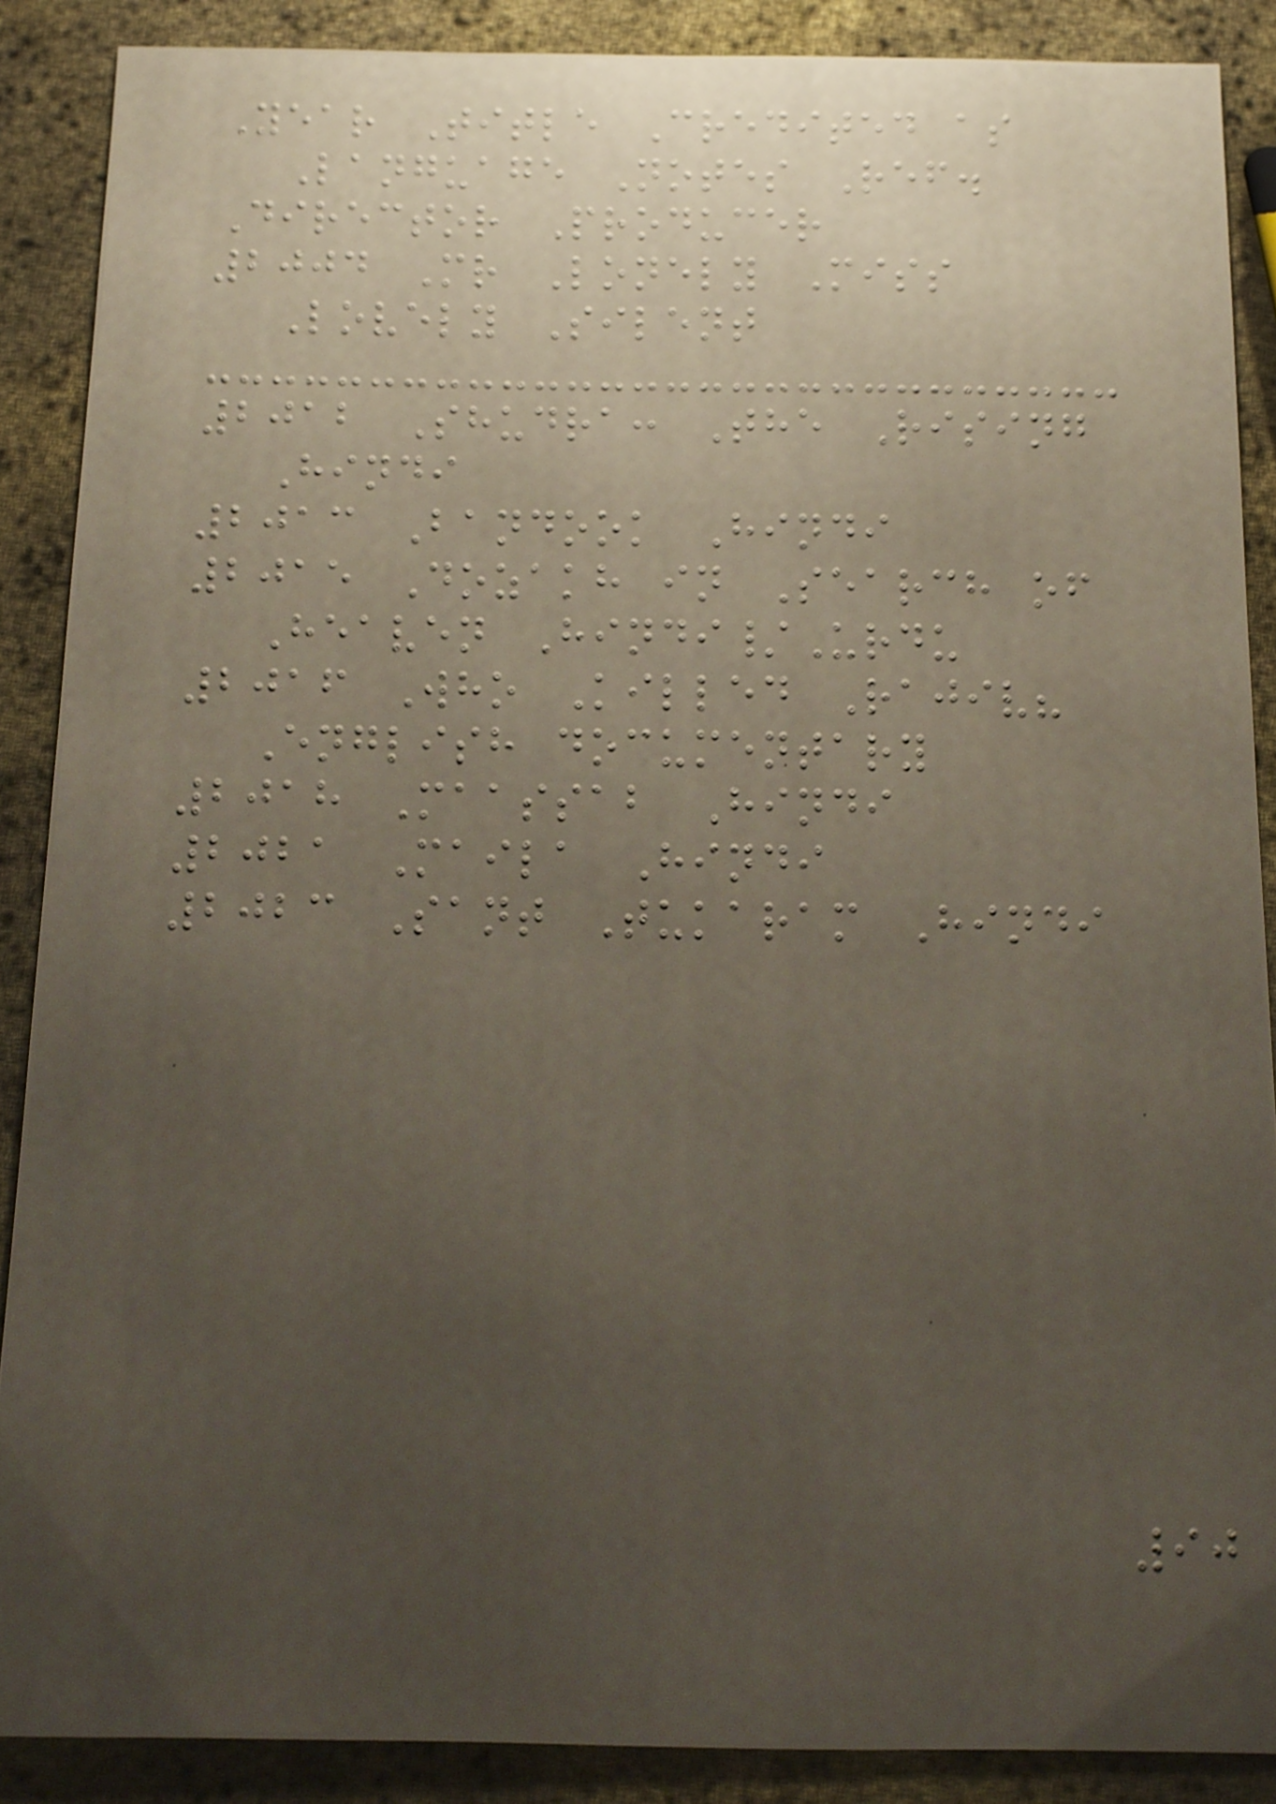Year Title Credited as
Language Notes Ref.
Director Producer
2004 Mr Lonely Miss
Lovely Silent
2012 Shudra: The Rising
Hindi
2013 Bandook Hindi
2015 Dozakh in Search of
Heaven Hindi/Urdu
2016 Who Killed Rajiv?
English documentary
2018 Maassab Hindi
2021 Maila Hindi
2023 Sant Tukaram Hindi
90
